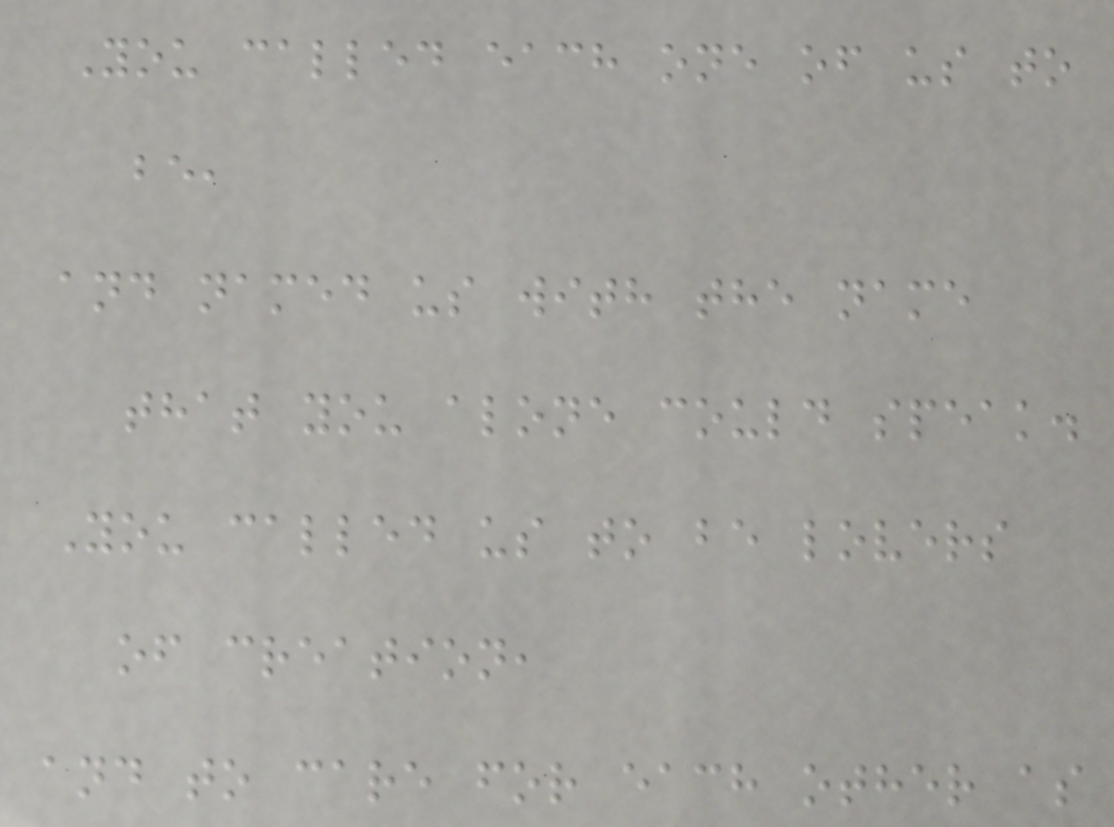You called each one of us to
be,
and named us with the name
that you alone could speak.
You called us to be lovers
of creation,
and to care for each other as
